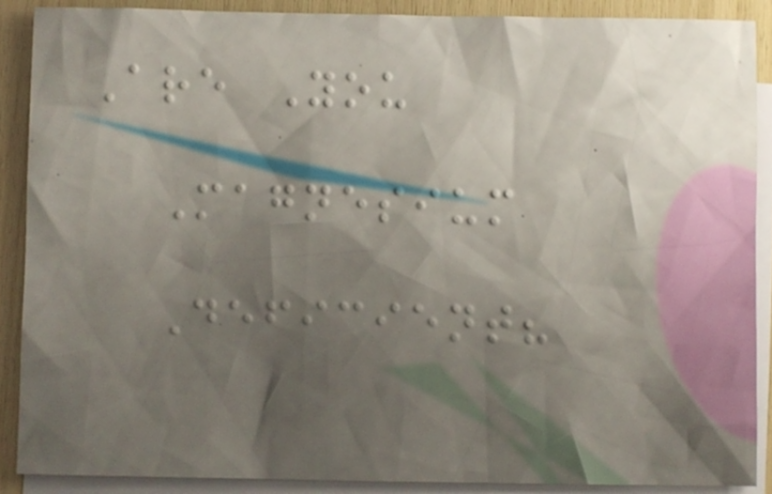Are You
Magnesium
Deficient?
